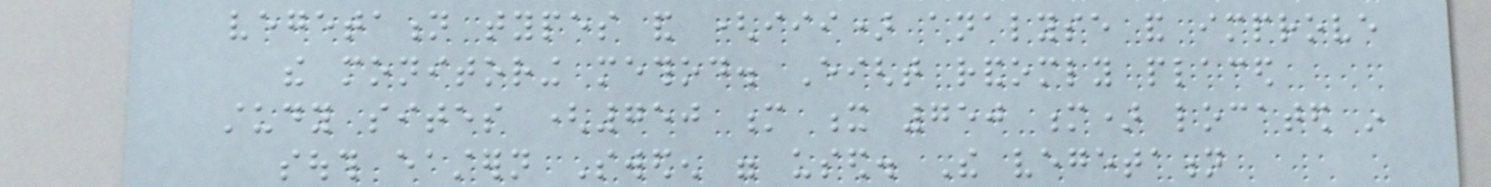vegetation types and (iii) analyse and improve
the monitoring method. Eight randomly placed
study sites (750 m x 750 m) located in
south eastern Sweden were used. The vegetation
